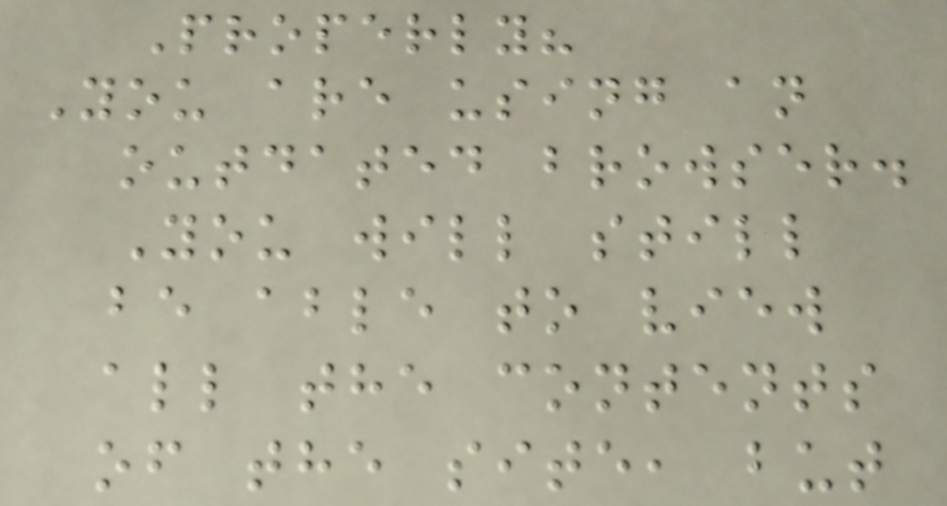Properly?
You are using an
outdated browser.
You will still
be able to view
all the contents
of the site, but
